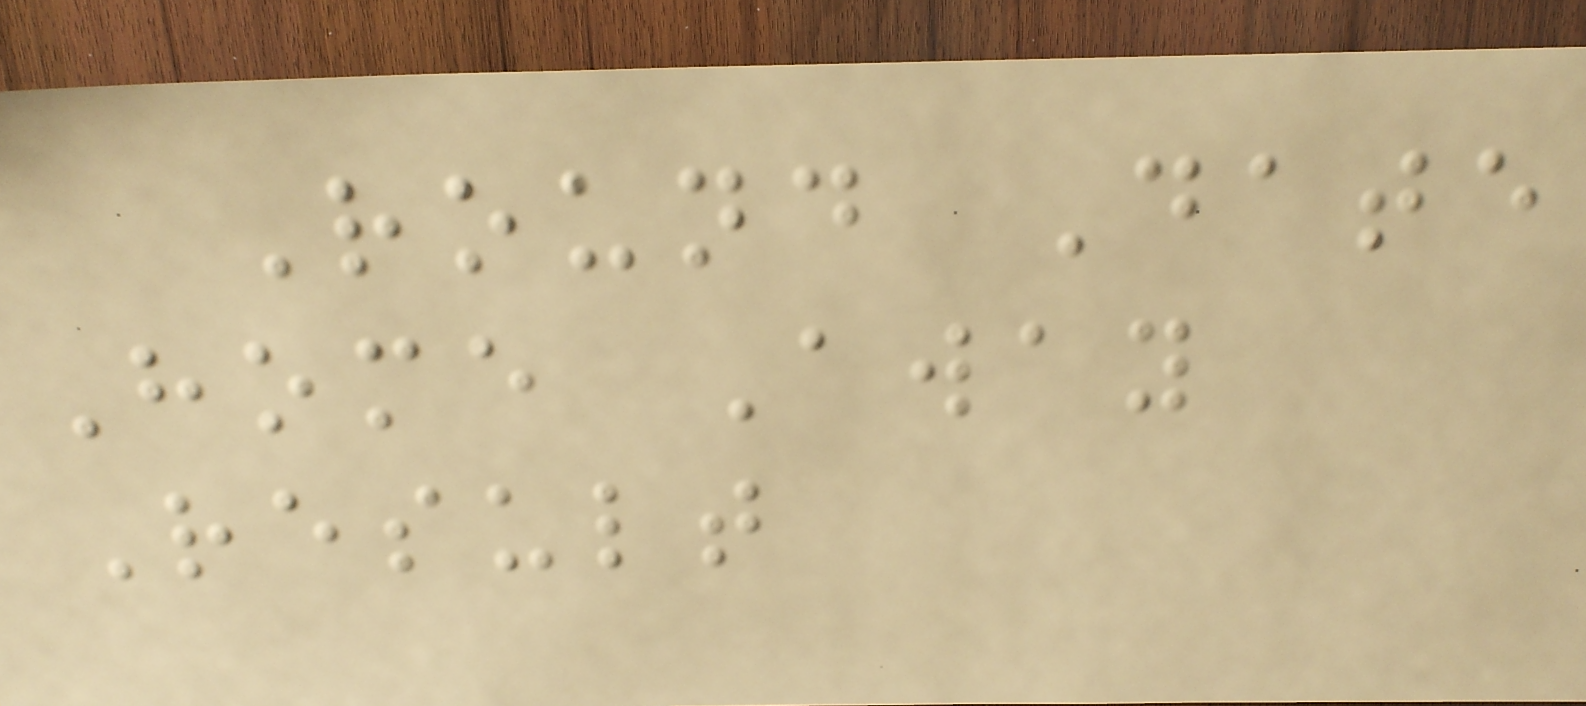Round Date
Home Away
Result
